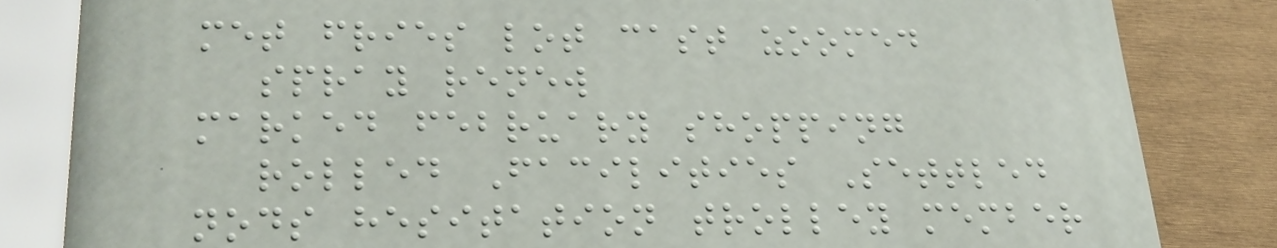met fries lot cast zoomed
spray renew
marked february shopping
rolled Facilities Settled
nods hesitation trolley member
